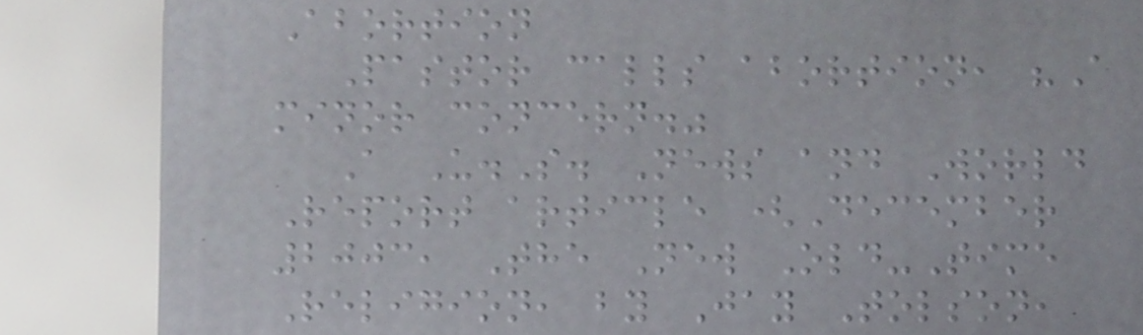Abortion
Pastor calls abortion, "A
minor concern."
A U.S. News and World
Report article (December
2003, The New Old-Time
Religion, by Jay Tolson,
